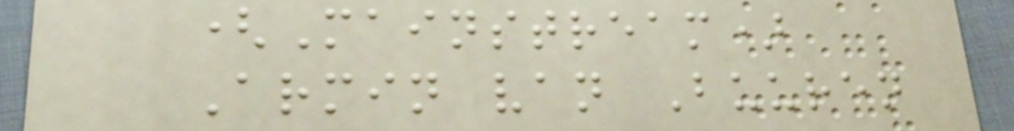(Mainstream)
Armin van Buuren
